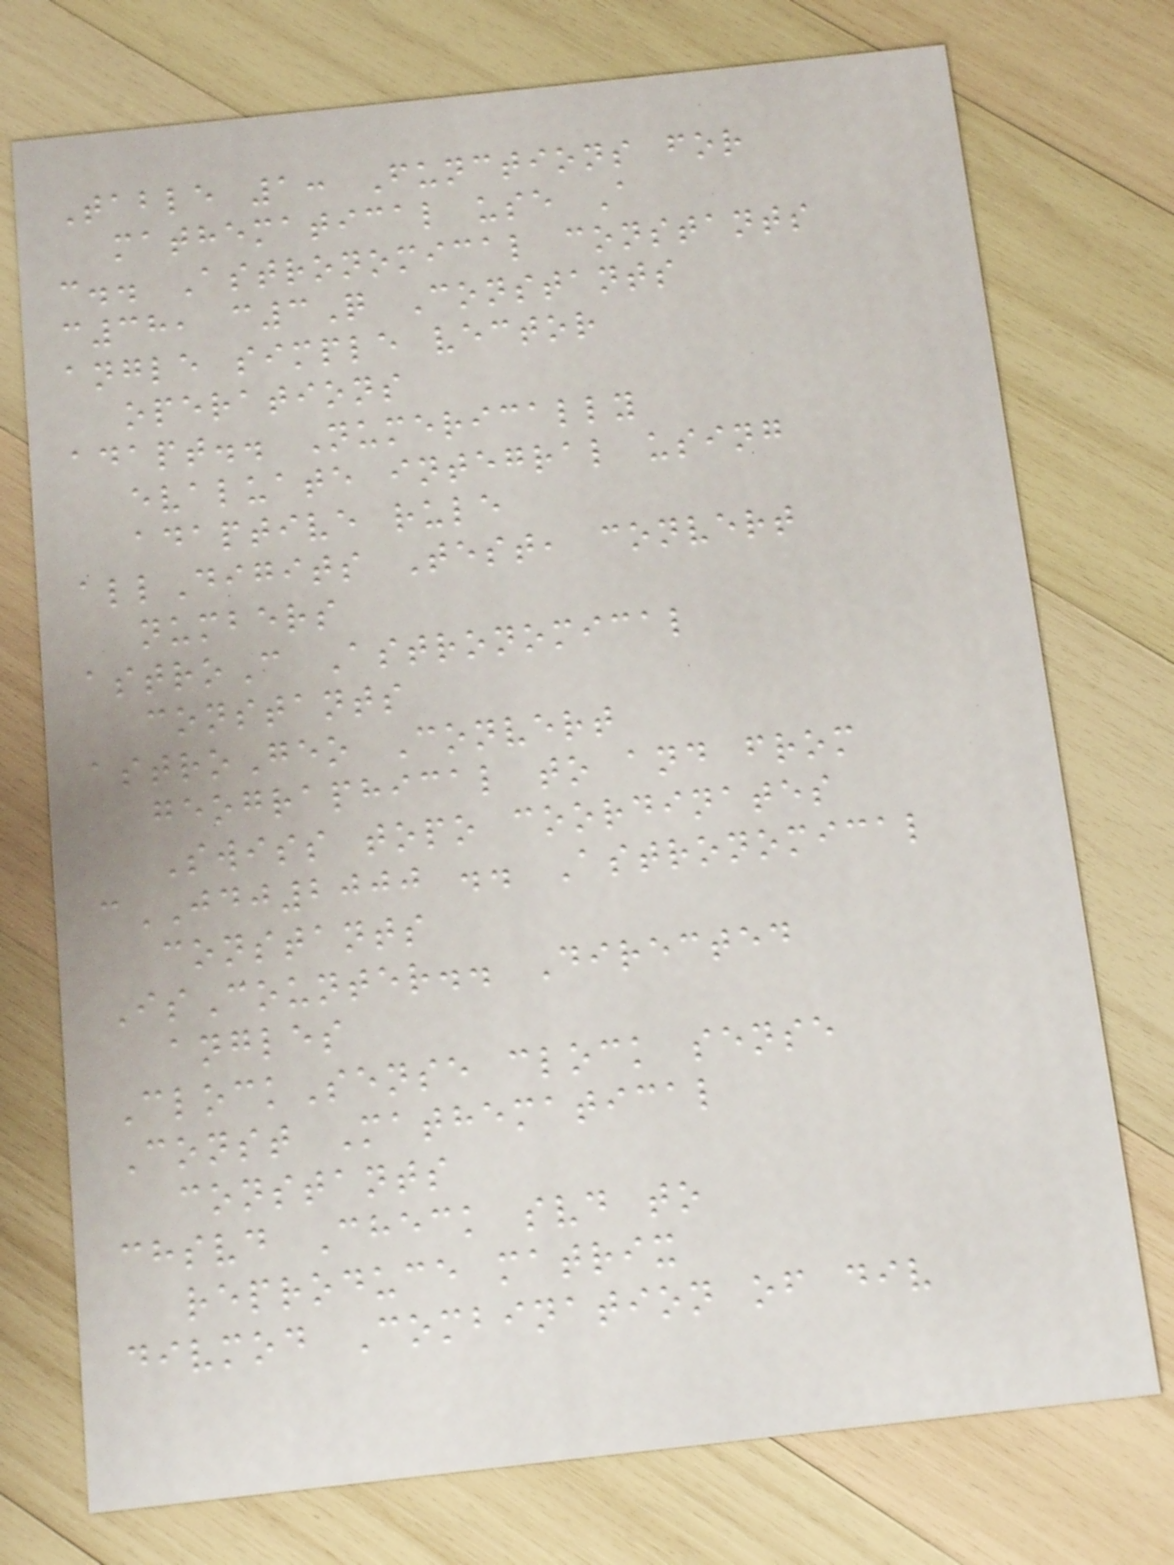Table 1: Functions for
mathematical use A
c.. Astronomical constants
c38, c3Q Constants
angle simple vector
operations
adapt.. Numerically
evaluate integral using
adaptive rule
allDigits Test, convert
numbers
astroC Astronomical
constants
astroGeo Convert
geographical to and from
Swiss topo coordinates
cJDJ2000 .. Astronomical
constants
IsCounter.. Directed
angles
ClockSense clock sense
Const Mathematical
constants
chsvd Check svd to
reproduce matrix
divmod Combination of div
